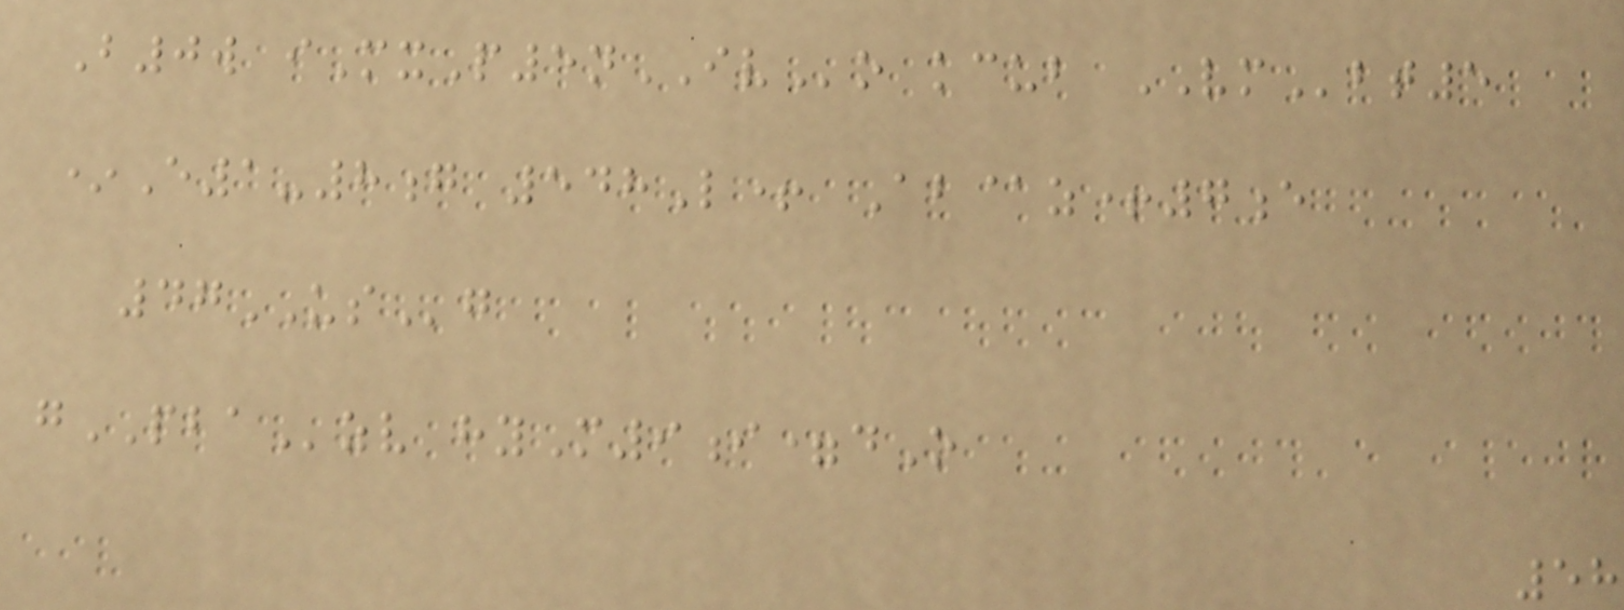B0w iMxP5nIVo kcub VMbt5
*E1-8g 548L+ Ab@z+7e
47USg
gPBAzv hyM9i=dO
58
